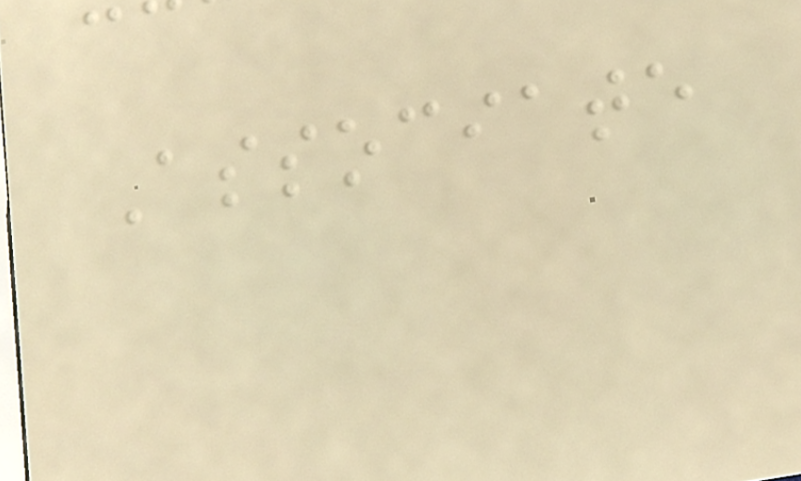Associate
